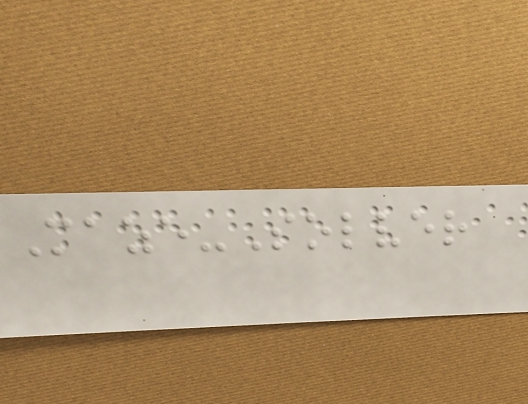Maze-Solver
